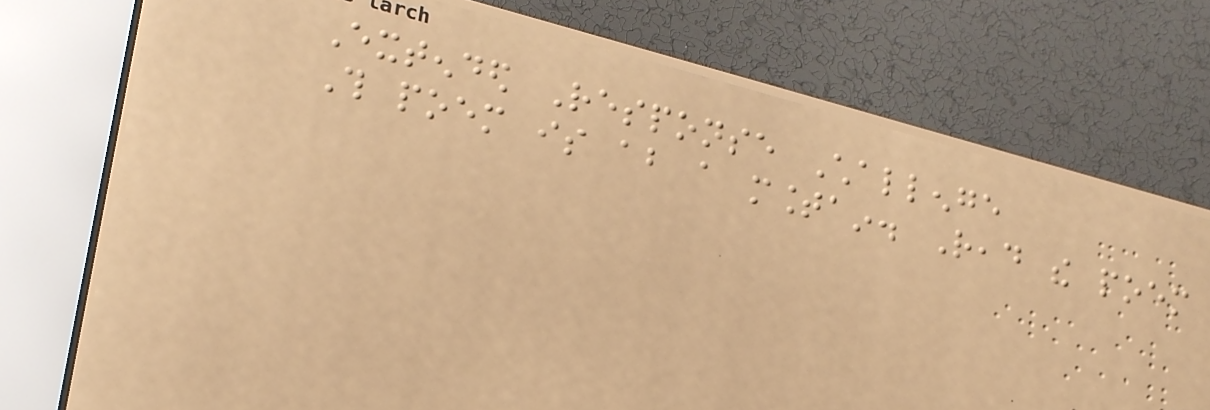Extended Response Challenge
This poem is about a mountain. Read the poem
